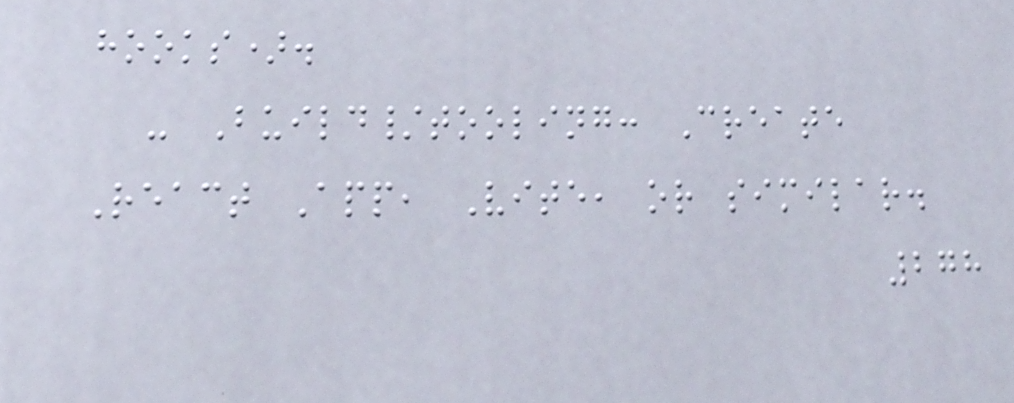hooks).
- Build/tooling: Create
React App, Vite, or similar.
278
